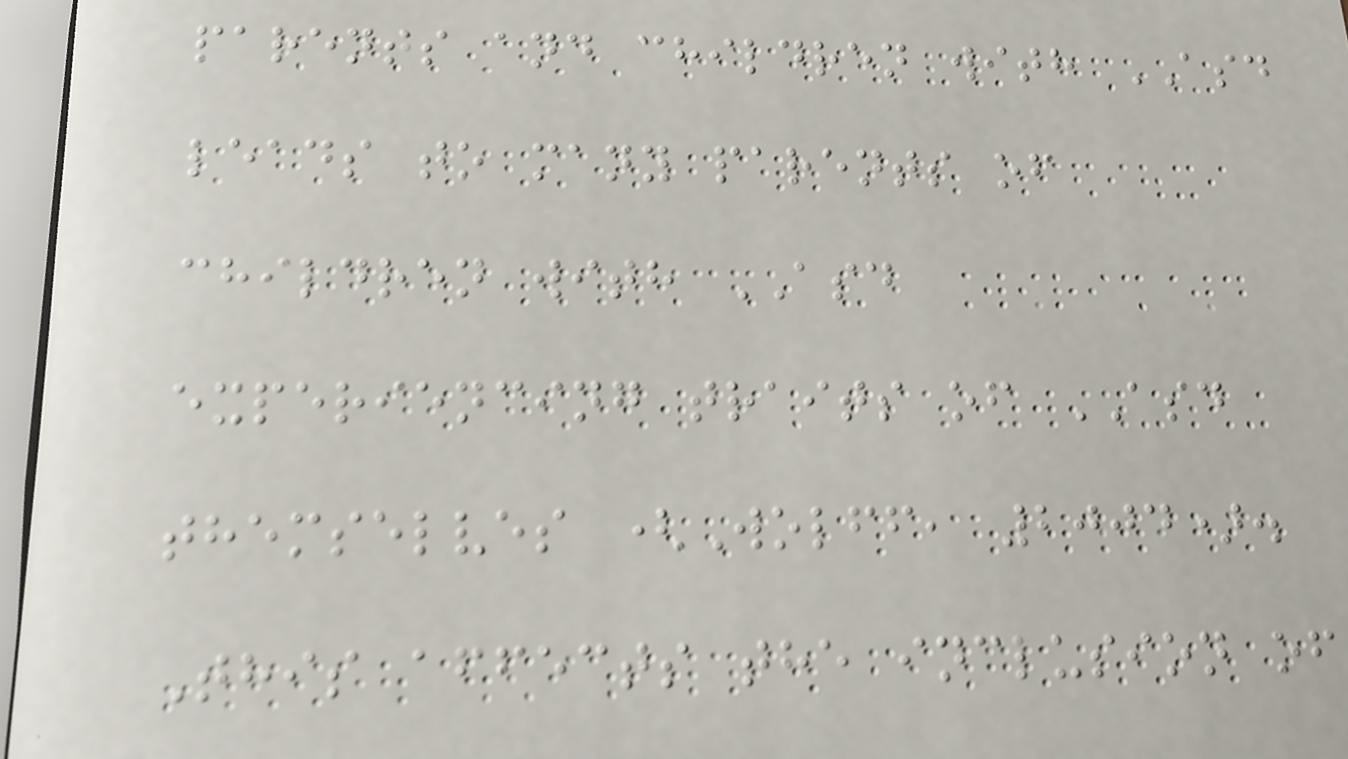parents and children with ASD
leads to many parents of
children with ASD
experiencing traits of ASD
themselves (Wolff, 2004).
This affects the inclusion of
